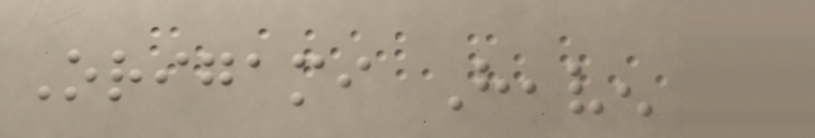Origami Heaven
